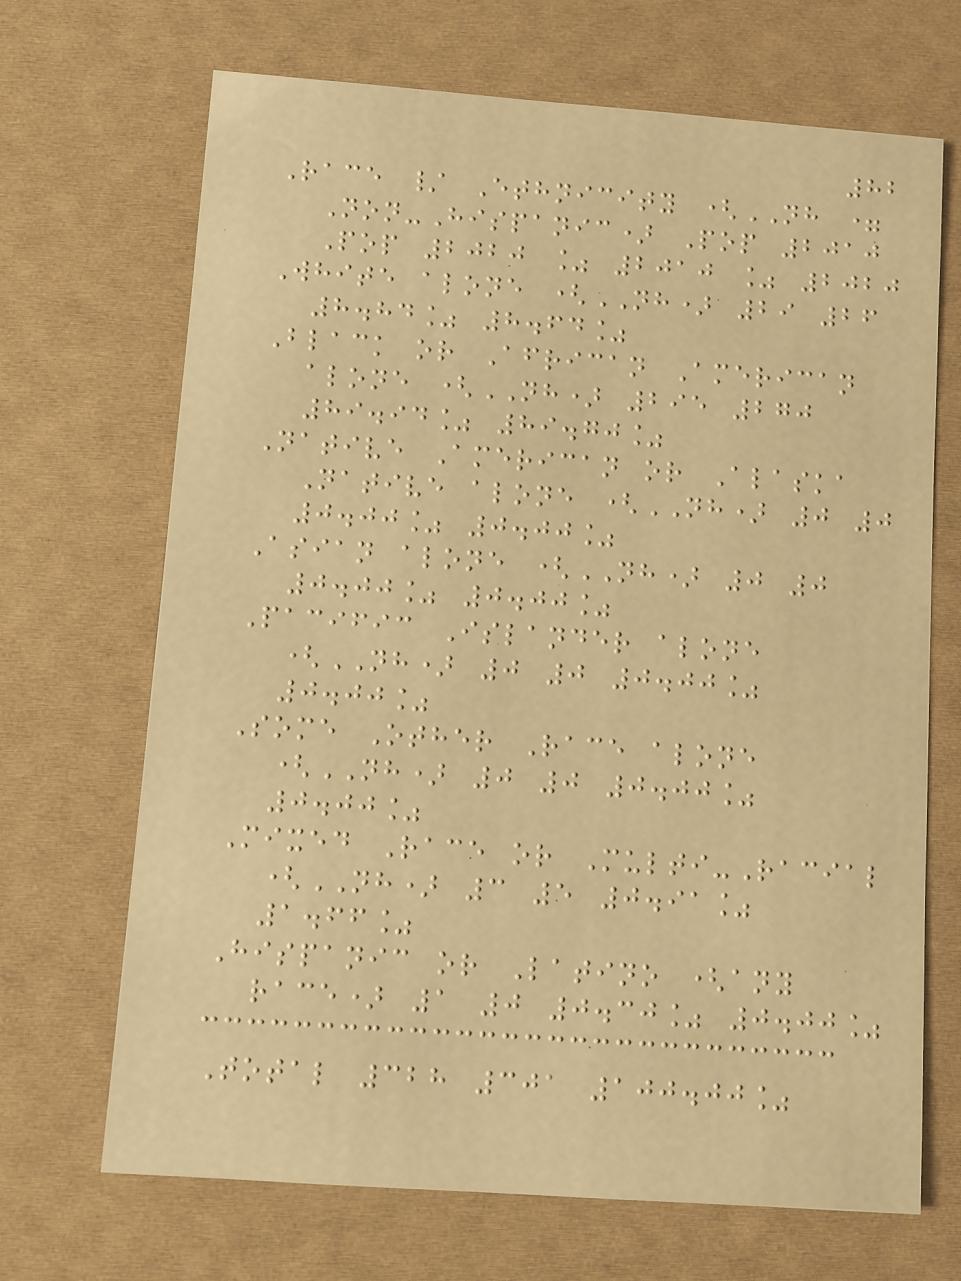82
Race / Ethnicity (NH =
Non-Hispanic) Pop 2010
Pop 2020 % 2010 % 2020
White alone (NH) 29 26
8.84% 8.64%
Black or African American
alone (NH) 295 270
89.94% 89.70%
Native American or Alaska
Native alone (NH) 0 0
0.00% 0.00%
Asian alone (NH) 0 0
0.00% 0.00%
Pacific Islander alone
(NH) 0 0 0.00%
0.00%
Some Other Race alone
(NH) 0 0 0.00%
0.00%
Mixed Race or Multi-Racial
(NH) 3 5 0.91%
1.66%
Hispanic or Latino (any
race) 1 0 0.30% 0.00%
Total 328 301 100.00%
